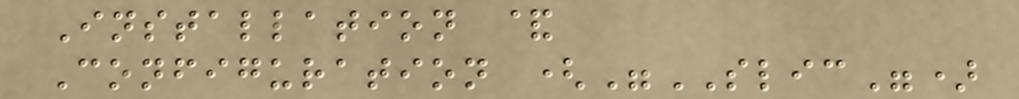Installation &
Configuration ("SLIC")
